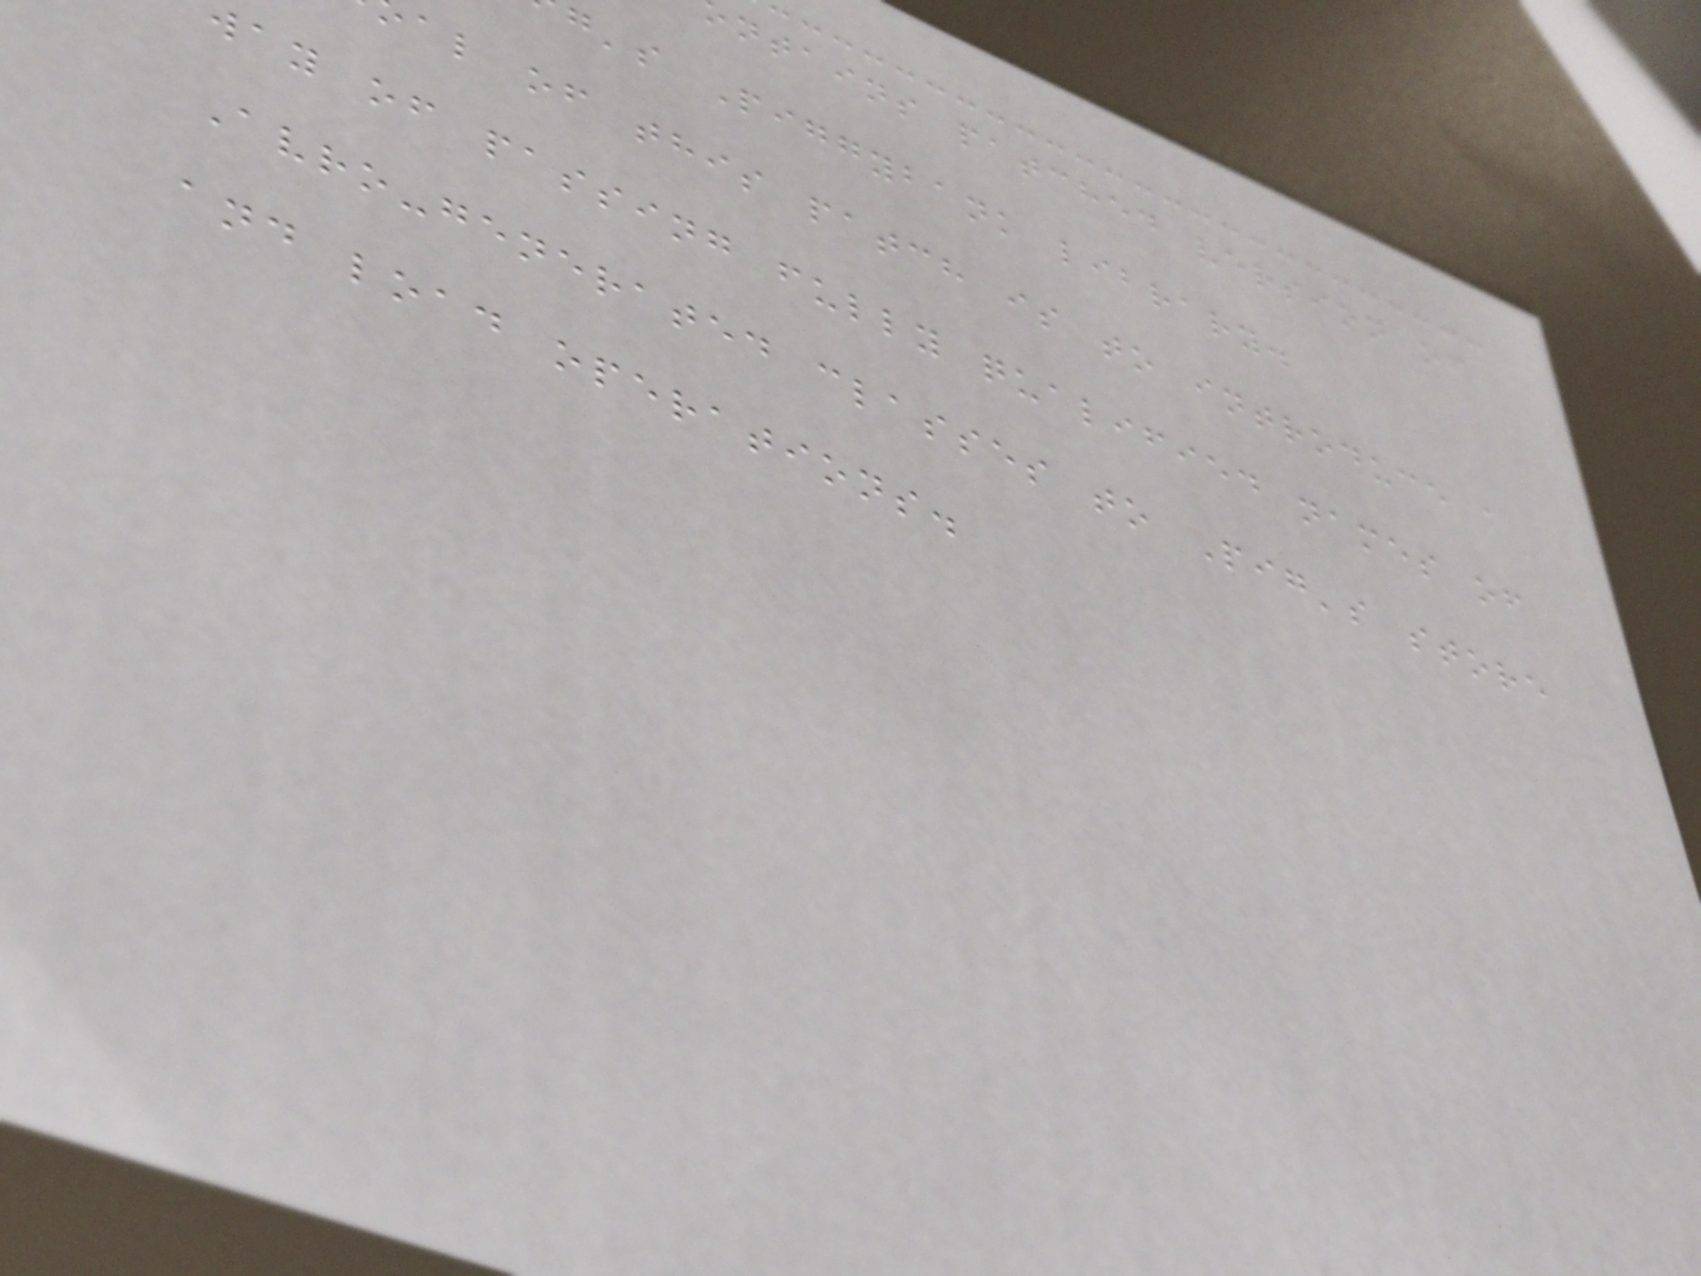ntains patched version of
g's Piggybank library.
al of this patch is to introduce a
way of passing fully qualified names of
Avro-generated classes to Pig's store
and load operations.
